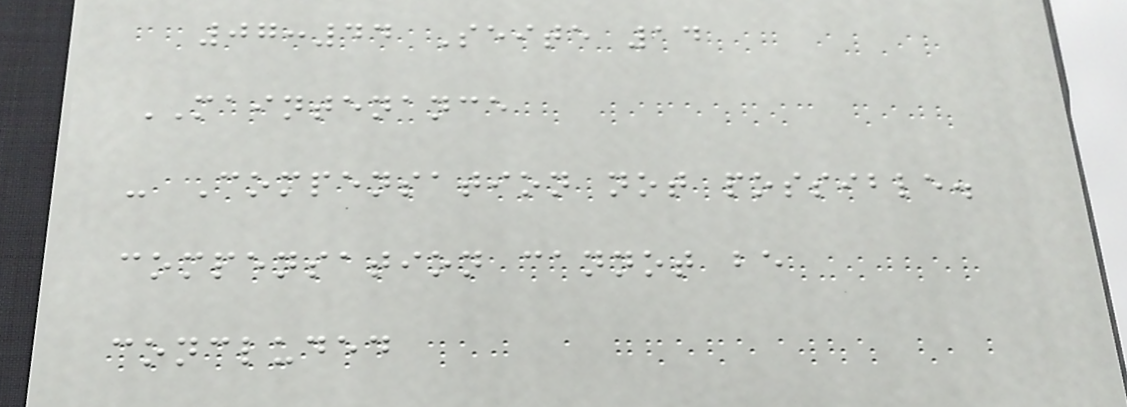07:44 Seite 14
MAINTENANCE
- Compensation not possible.
compensation cannot be
concluded
